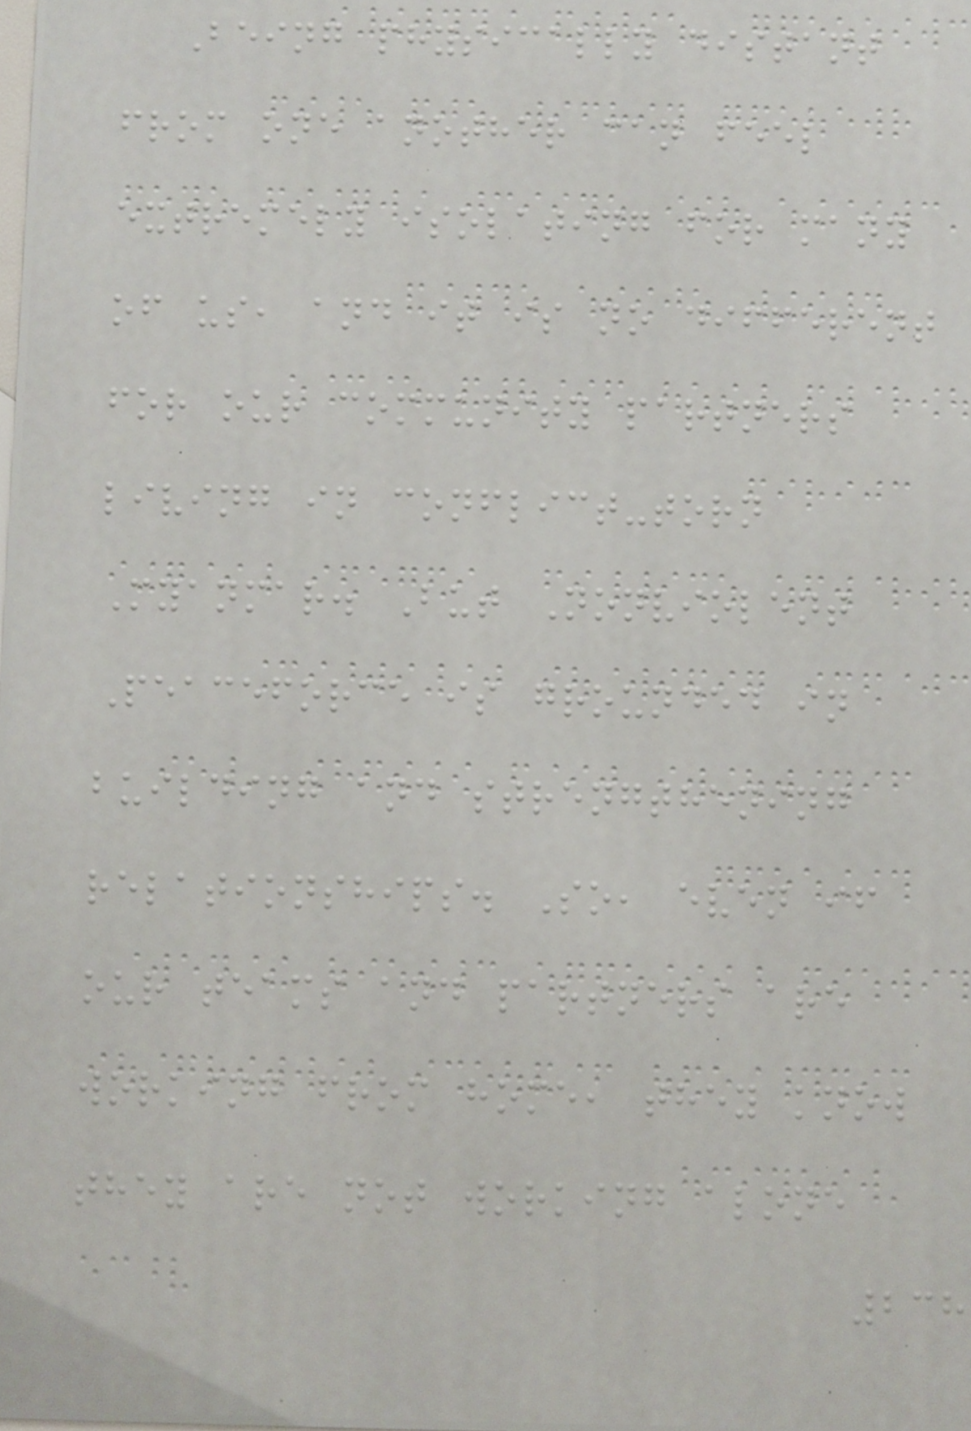Being physically distant
from one another can feel
extremely isolating for many
of us, and it is no different
for our community partners
living in conflict-torn
Myanmar. But Nonviolent
Peaceforce is grounded in
building and strengthening
relationships. So, even if
our teams and partners are
working from home, they know
they are not working alone
238
